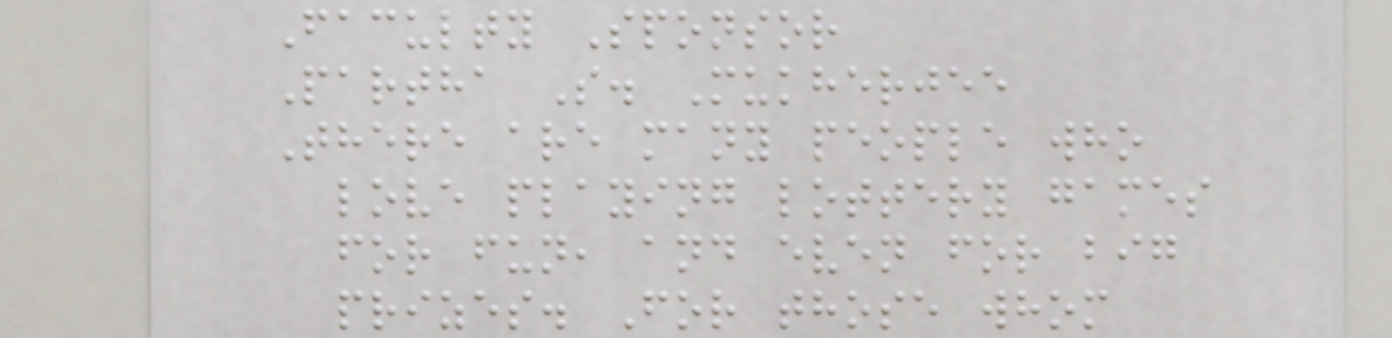Faculty Sponsor
Partha S. Mukherjee
There are many people who
love playing lottery games
for fun, and even for big
prizes. For those whom
